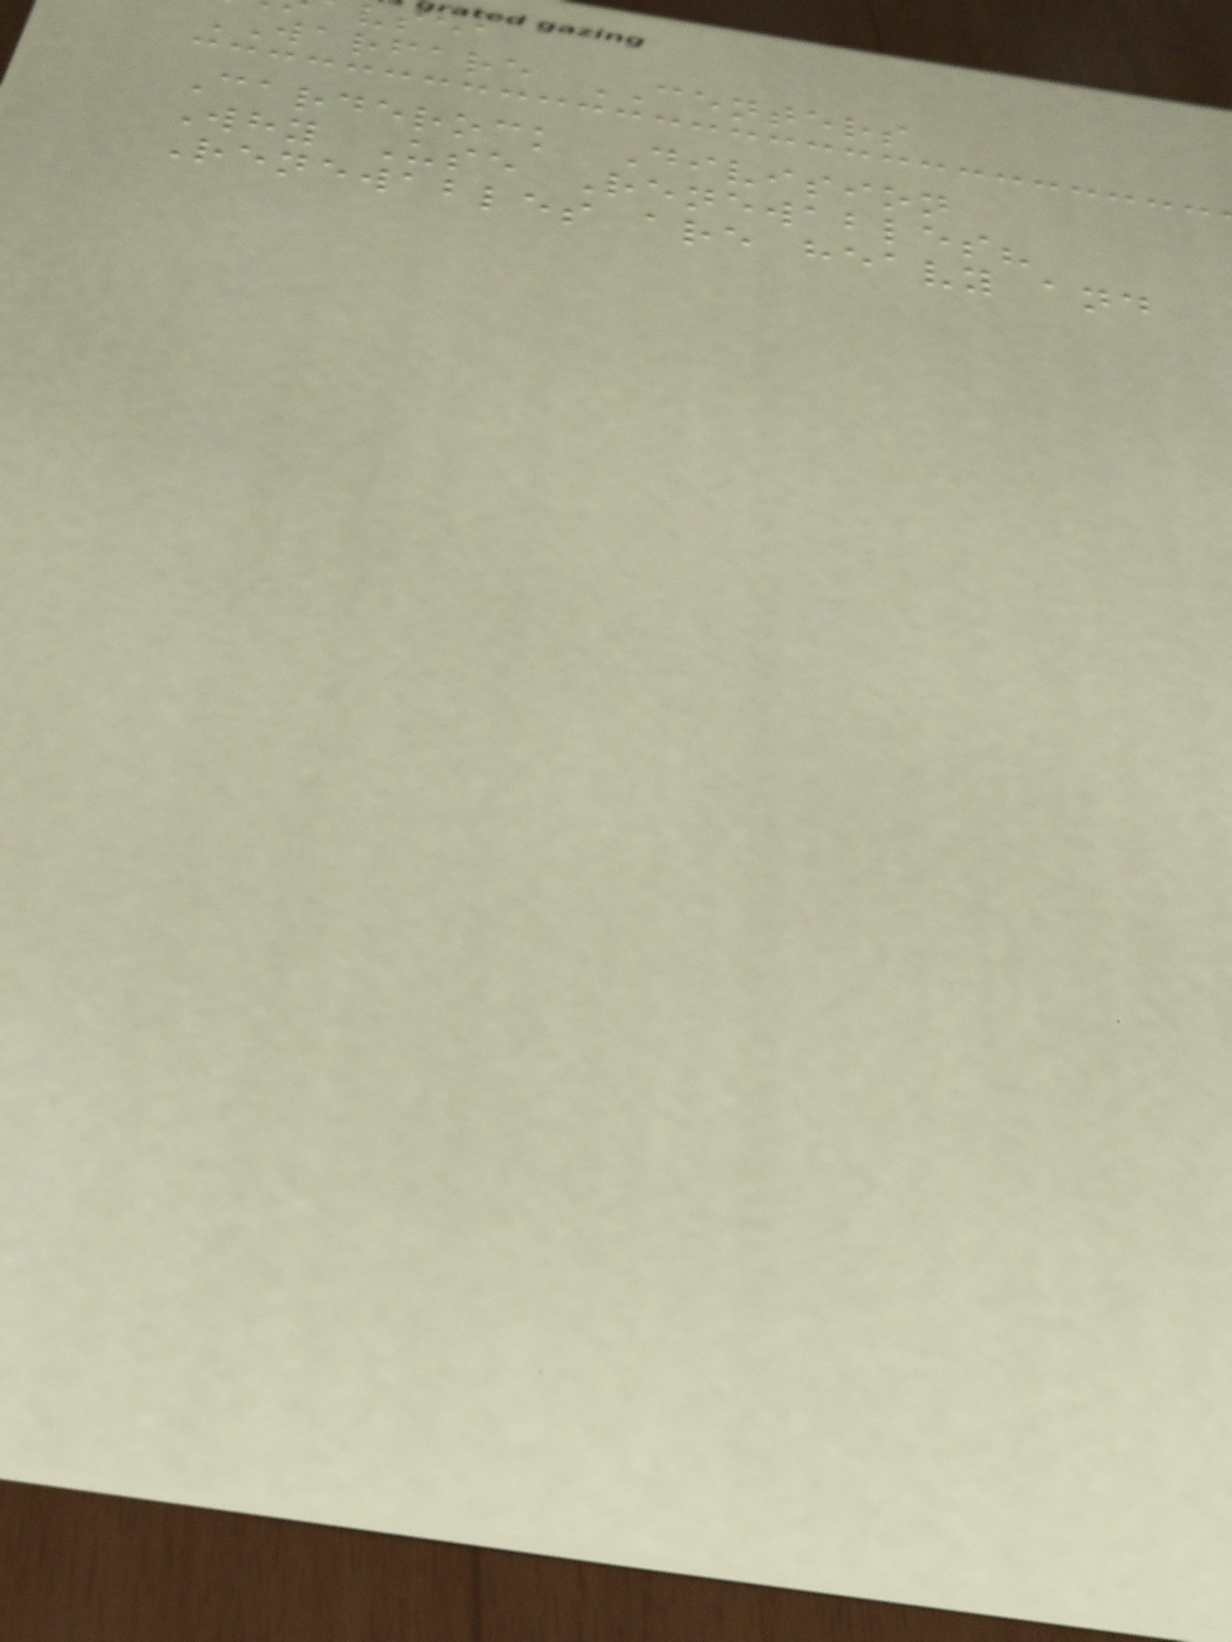vsea
WARFARE CENTERS
Carderock Division
Why Use Renewables?
Renewables are heavy and
